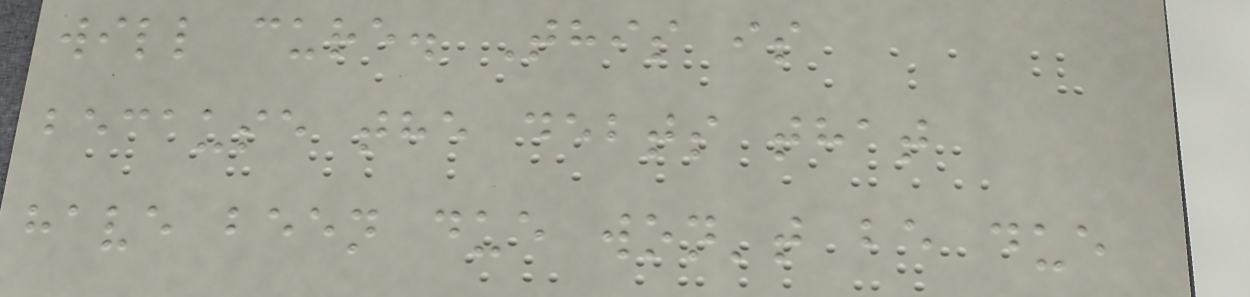will cure. This is
because the debts that
have been due won't be due
